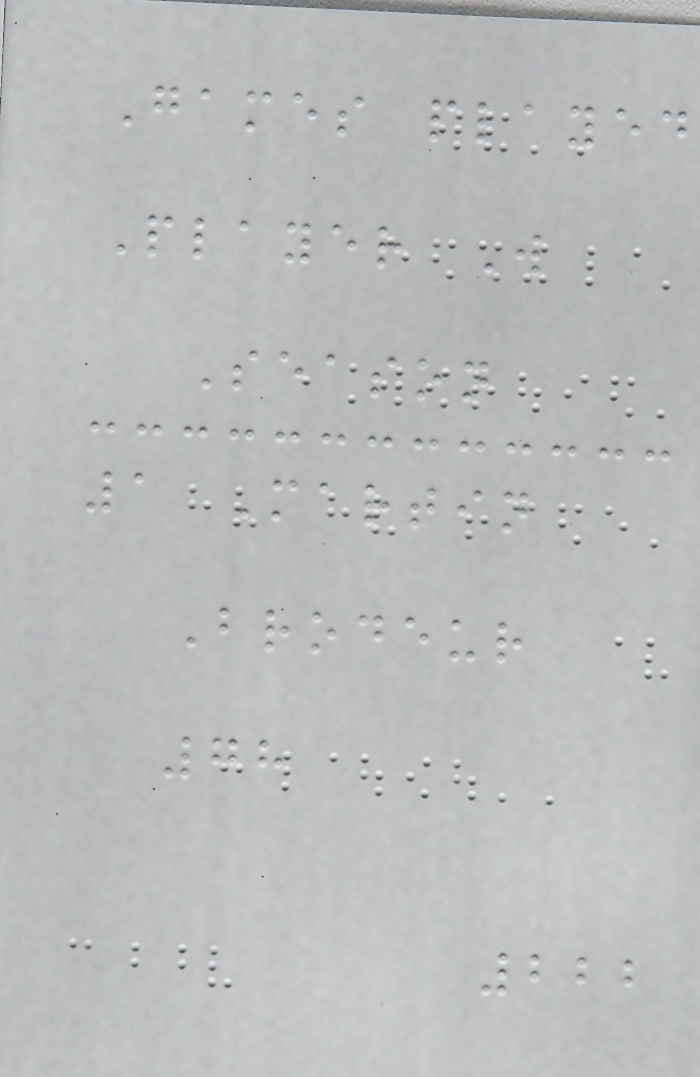Games played
Player W
Season
1 Martin
Brodeur
78
222
